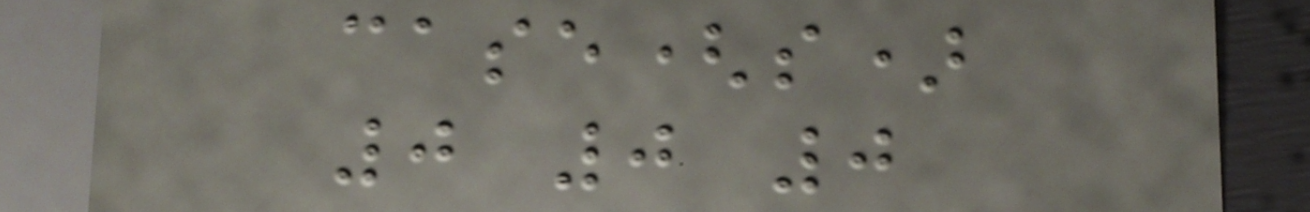case(s)
0 0 0
